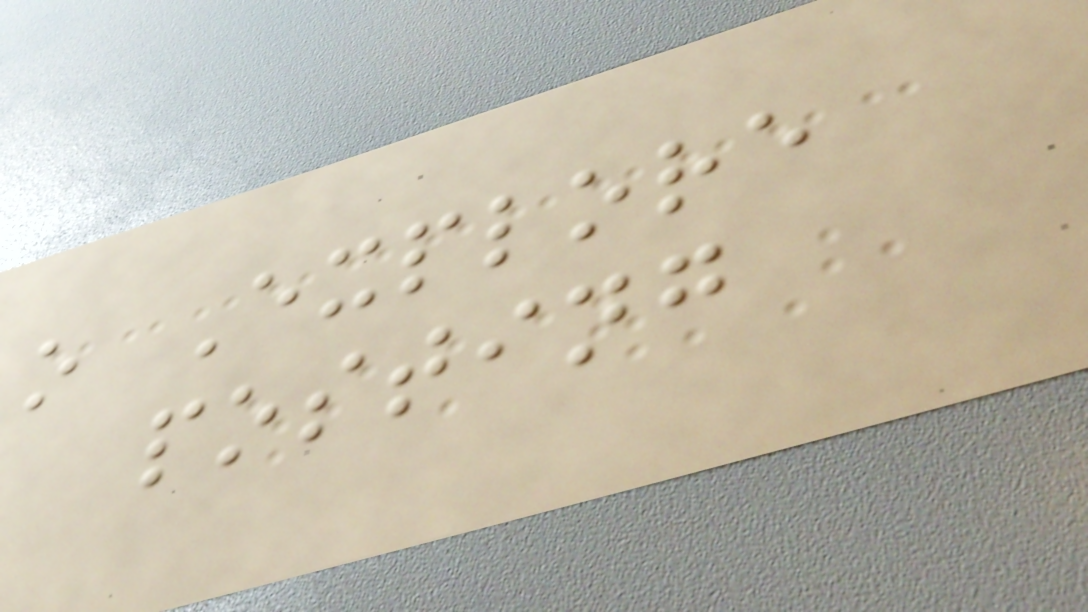o Explore
posting
